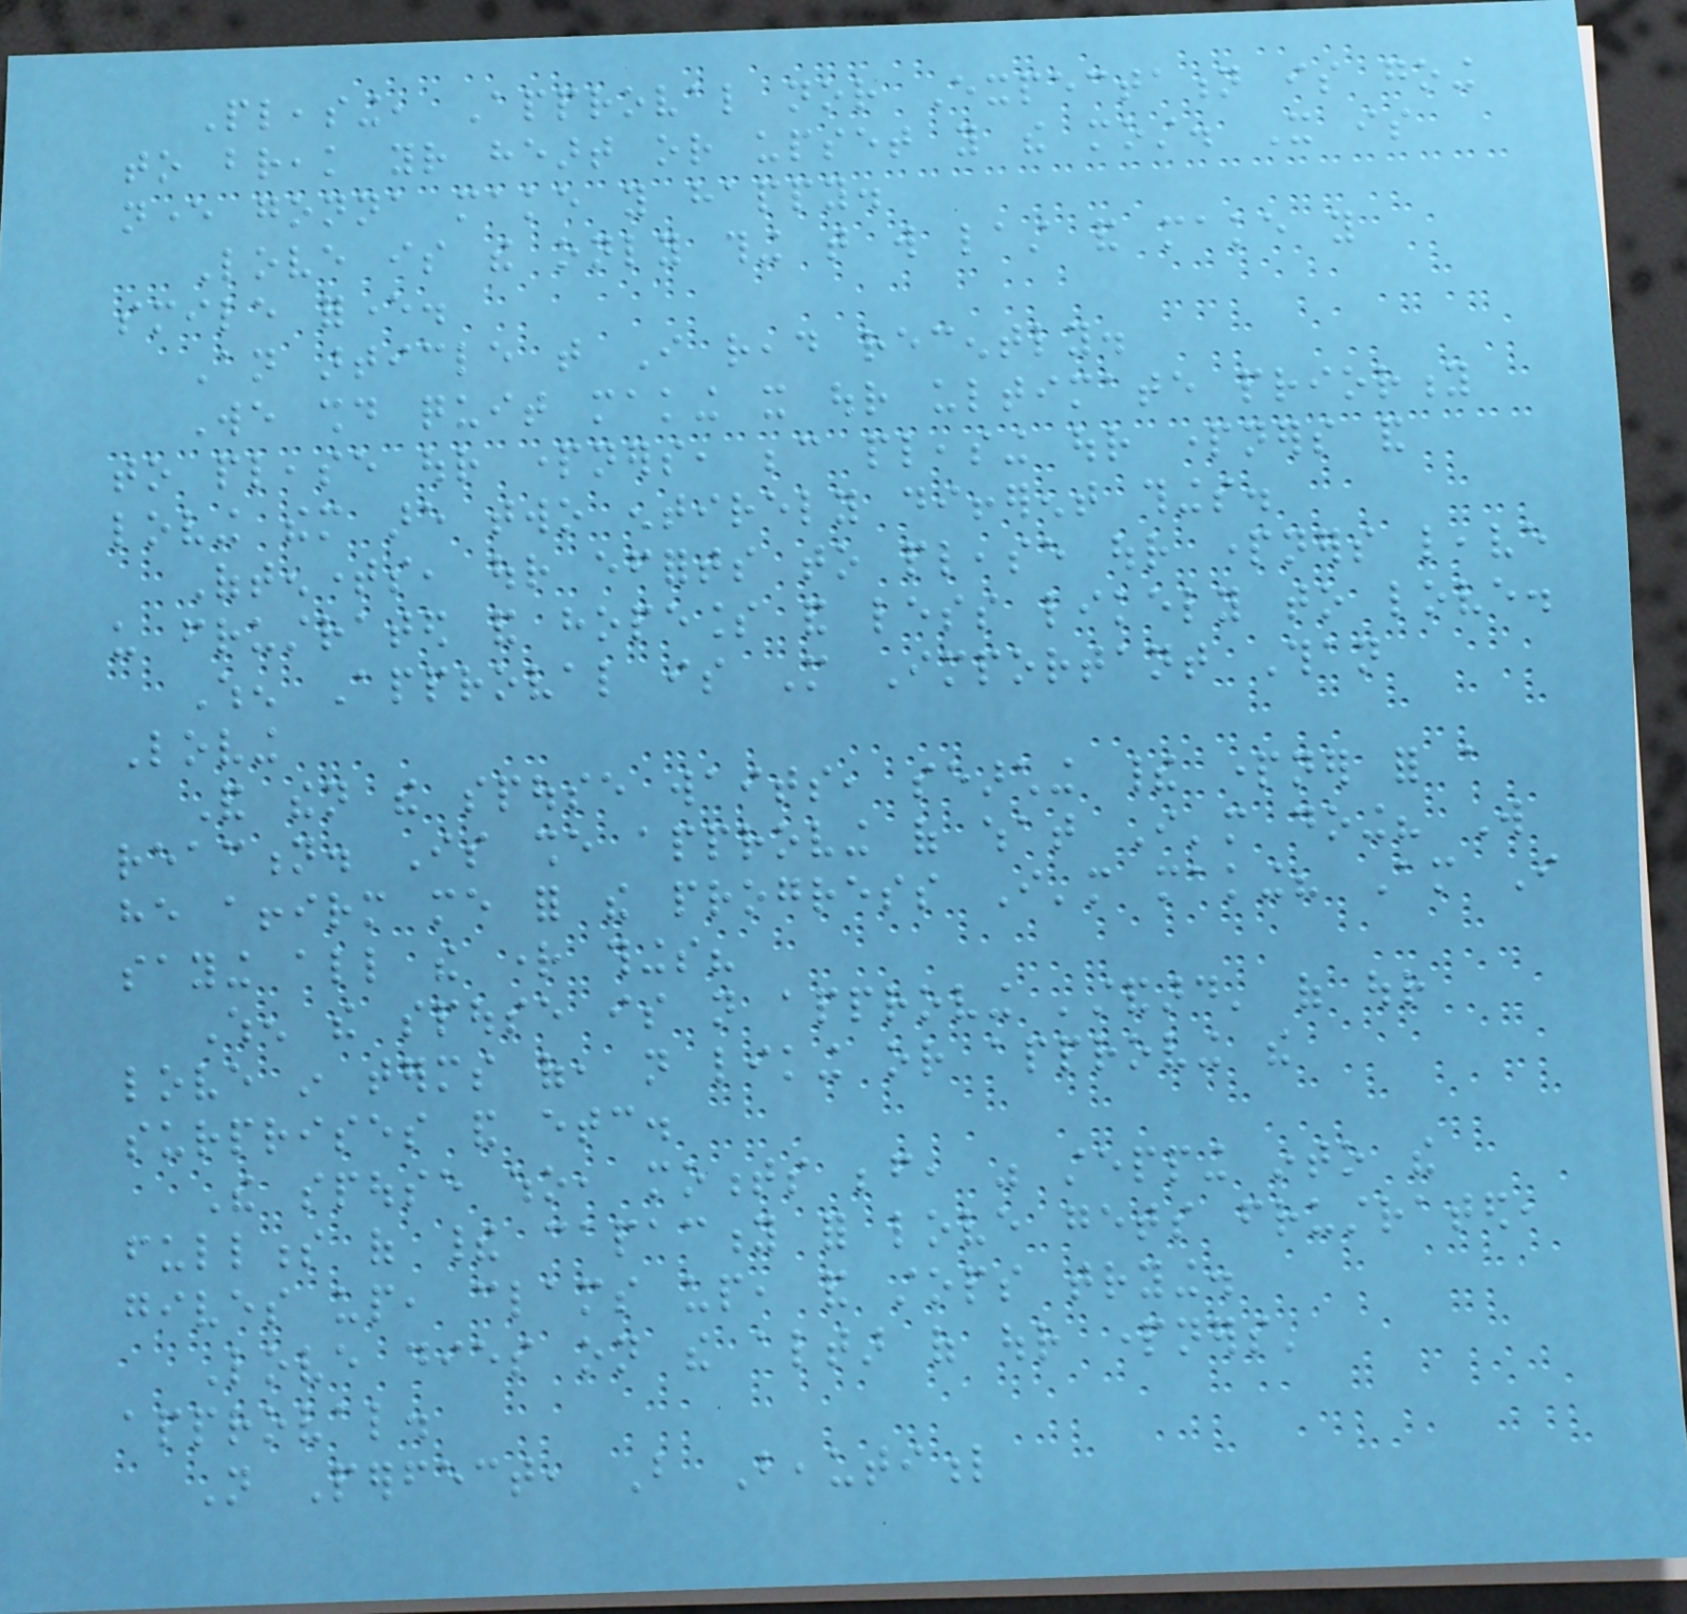Pleasing, Approval nor Expectation is going
to break your heart or upset you the most. It is
never gonna make you happy.
Love is the only thing that will last and make you
smile forever.
An article that I read recently.
We should quit making it our ultimate priority
to please our partners, because pleasing our partners and
loving them are two entirely different things.
Oftentimes, our efforts to please our partners leave
us frustrated and hopeless and less likely to love.
When Approval is More Important Than
Loving
And then the spouse waits, searching their partner for a
reaction. Is she approving of what I'm doing? Will
he affirm me for the progress I'm making? Am I
saying all the right things?
When the spouse is not approving 'standard' of our
love in terms of, not liking or approving the
surprises and etc.
The spouse who, moments before, was stepping into the
fullness of their capacity for love gets frustrated,
gives up, clams up, and stops trying.
Love dies on the altar of our partners'
approval.
Not Perfect, But Beautiful
